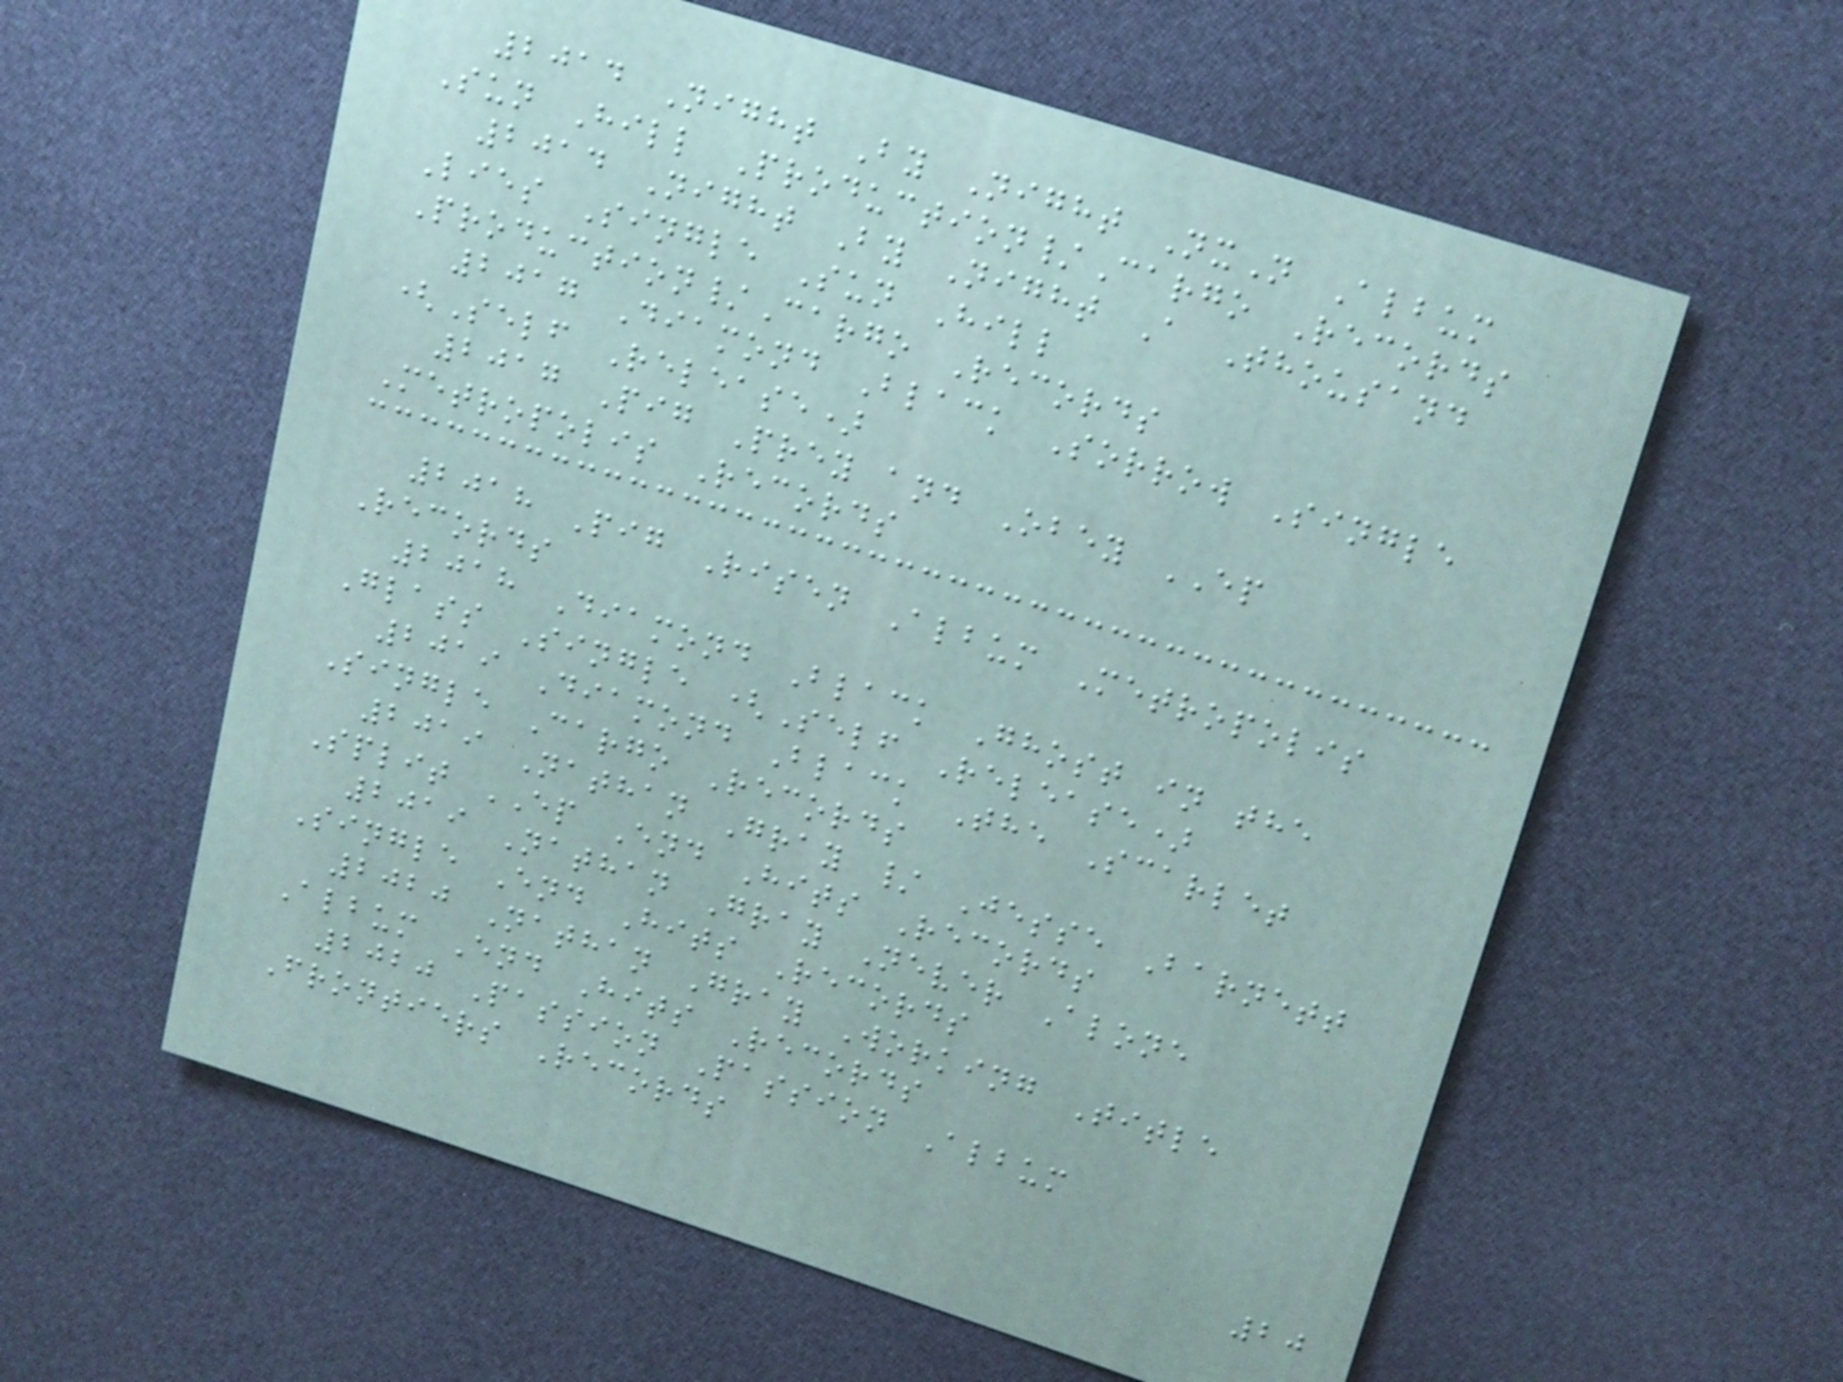2014 Night By Night NxN Album
Sun Hill Production/Cargo Records
2014 Night By Night A Thousand
Lies Single Sun Hill
Production/Cargo Records
2017 Diamond Black Sorrow Single
(Self Release)
2017 Pig Prey and Obey EP
Metropolis Records
2018 Pig Risen Album Metropolis
Records
2018 Diamond Black Ghost in the
Glass Single (Self Release)
2019 Diamond Black The Scarlet
Single Cargo Records
2019 Nathan Gray / Jesse Barnett
Split EP End Hits Records
2019 Nathan Gray Never Alone
Single End Hits Records
2020 Nathan Gray Working Title
Album End Hits Records
2020 Passion Passion Album
Frontiers Records
20
